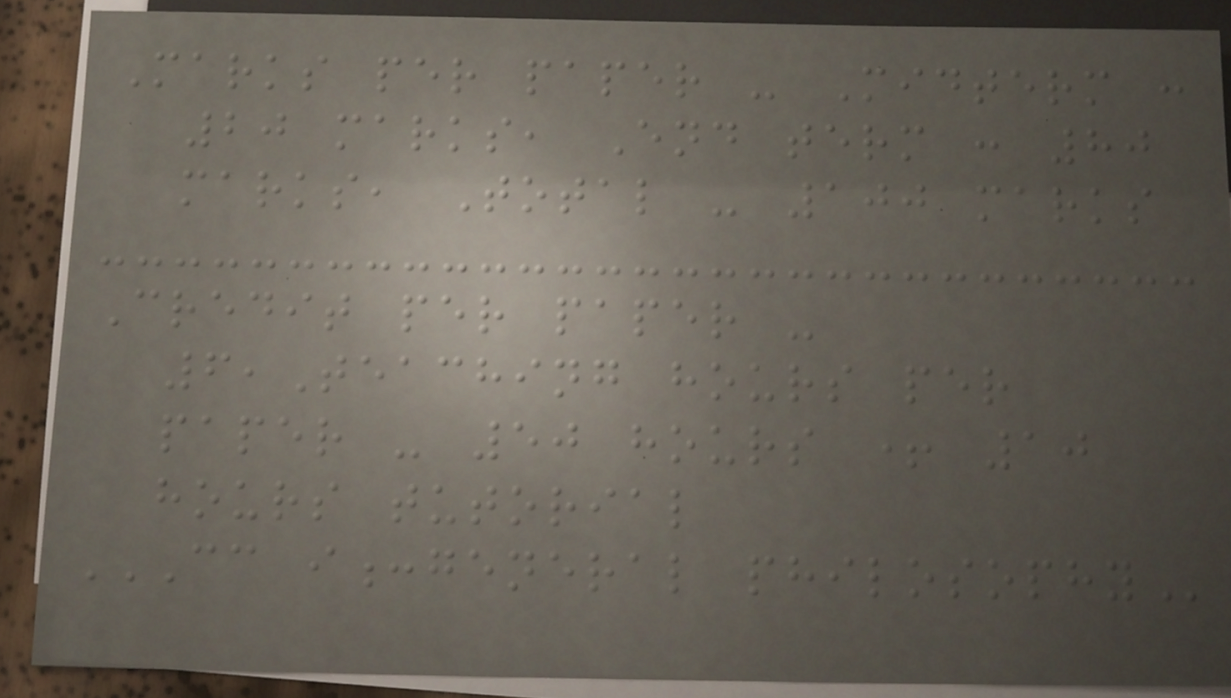Marks per paper - Midterm :
20 marks, End term : 80
marks, Total - 100 marks
Credit per paper -
6,Teaching hours per
paper - 50 hours + 10
hours tutorial
CC I:GENERAL PHILOSOPHY
